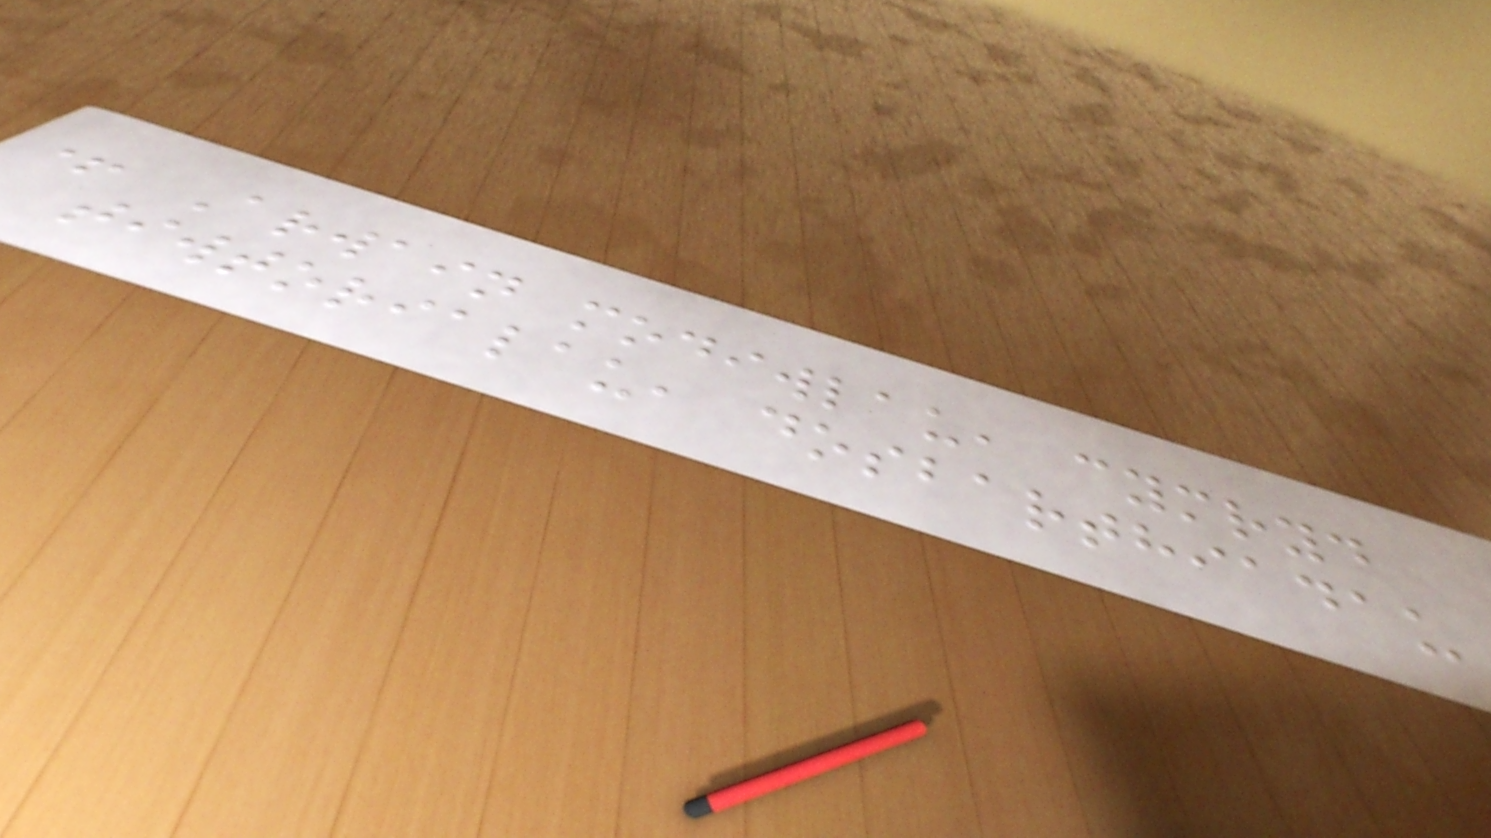+ Arwain modiwlau, cymryd
tiwtorialau, dosbarthiadau
